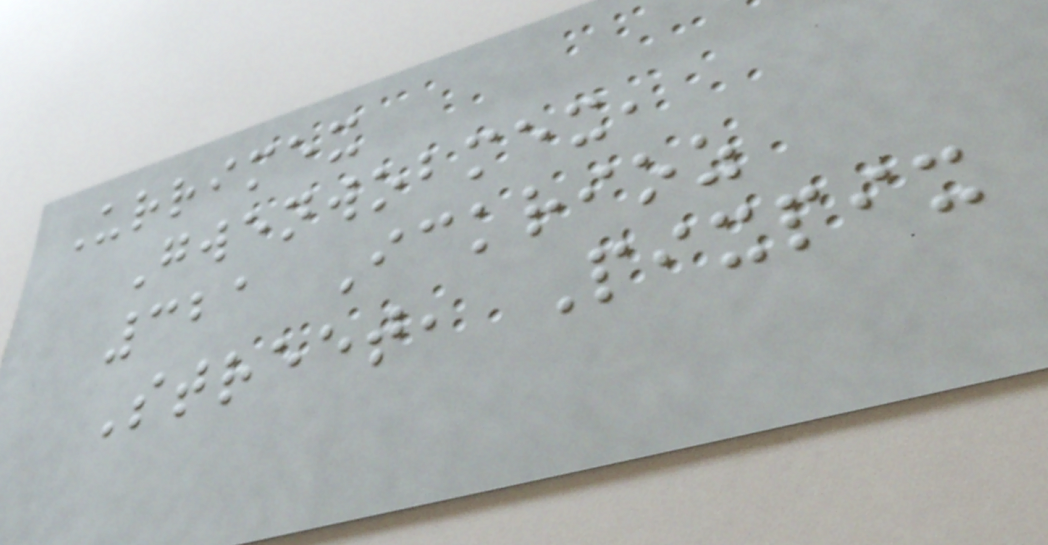Urrimex
Gwenwobmex,
321 Ickrioz
Street, Pixpix
